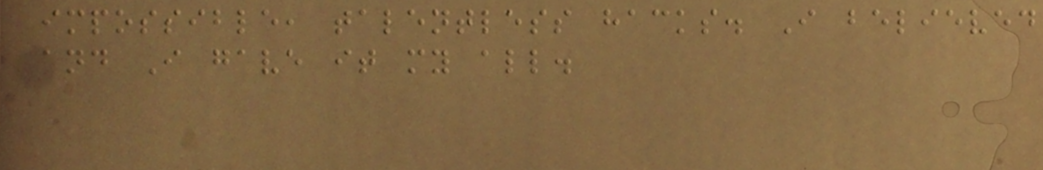impossible, talentless hacks. I believed
and I gave it my all.
